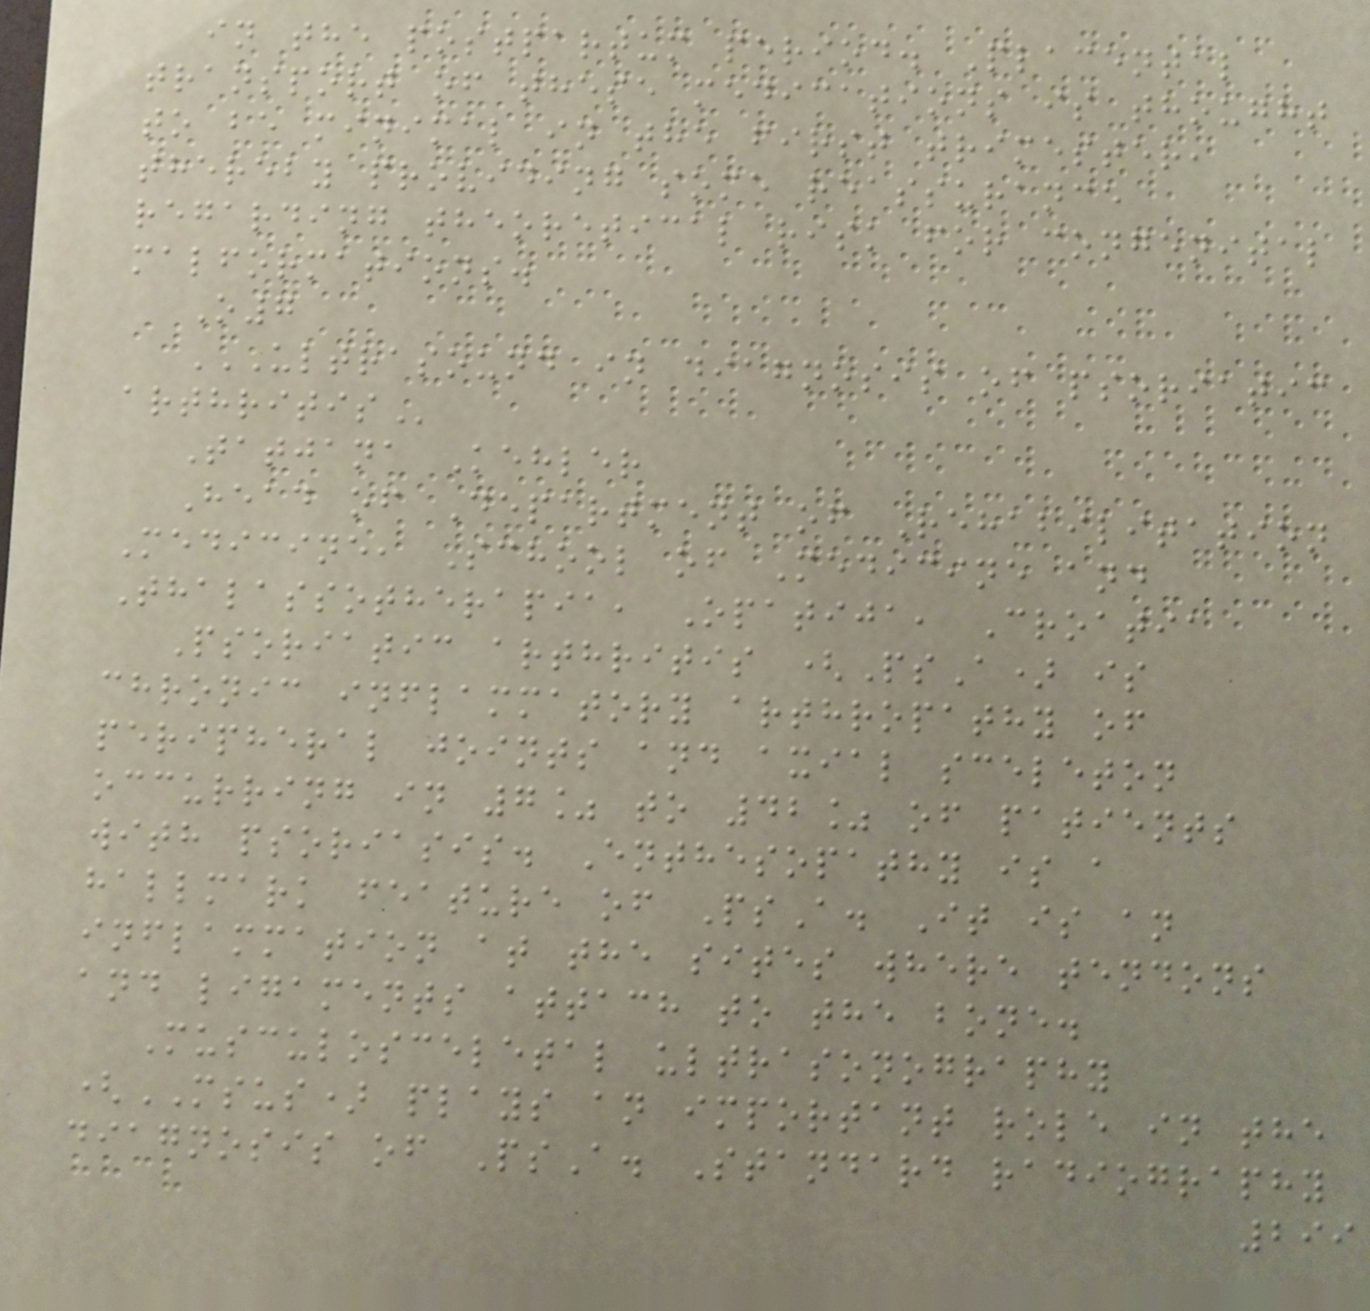in the postpartum period. Placental
transport of these medications is thought
to be minimal in the first trimester,
thereby providing some reassurance
regarding theoretical risk for congenital
malformations.
O7
ULTRASOUND IN DIAGNOSIS OF PSORIATIC
ARTHRITIS
Tatjana Kehler
Head of Department of Rehabilitation
Medicine, School of Medicine and
Thalassotherapia, Opatija, Croatia
Psoriatic arthritis (PsA) is
chronic inflammatory arthropathy of
peripheral joints and axial sceleton
occurring in 7% to 42% of patients
with psoriasis. Enthesopathy is a
hallmark feature of PsA. It is an
inflammation at the sites where tendons
and ligaments attach to the bone.
Musculosceletal ultrasonography
(MSUS) plays an important role in the
diagnosis of PsA. Standard radiography
299
